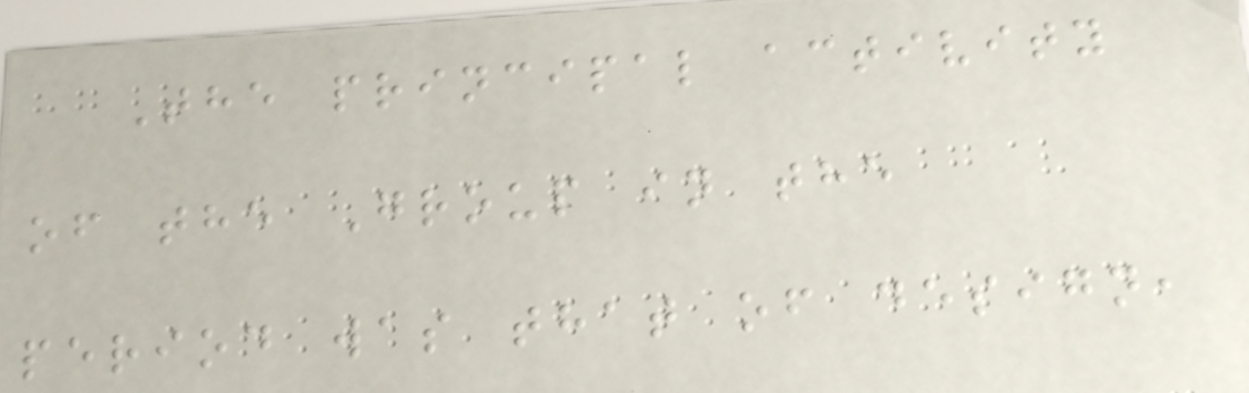The principal activity
of the Group in the
period was that of design,
